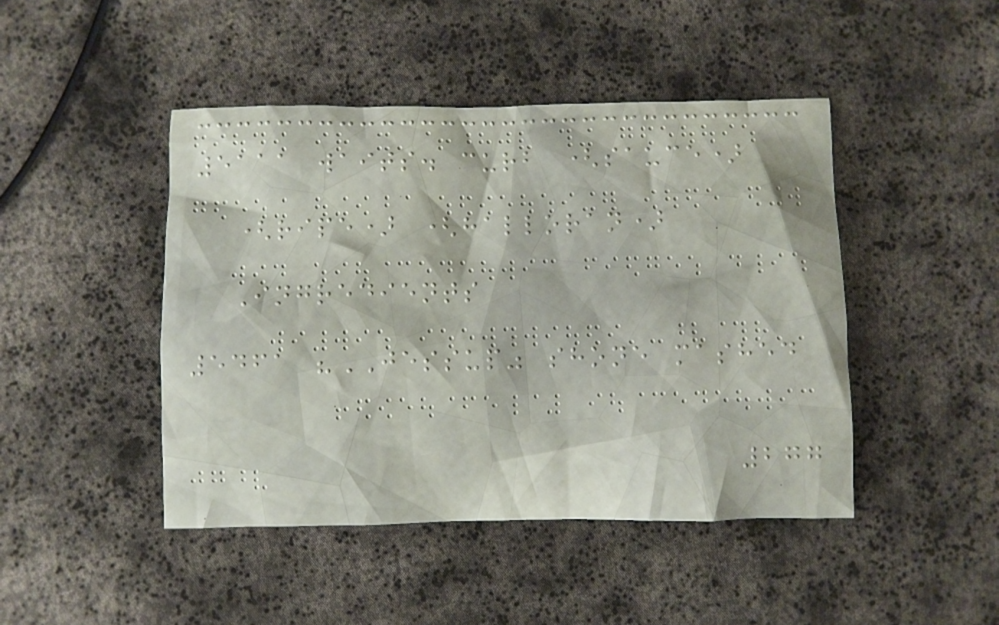5111 waits. curb (sauce)
(ripe) (halloran)
Ingredients
5461 "JESSUP" shone mashed
277
